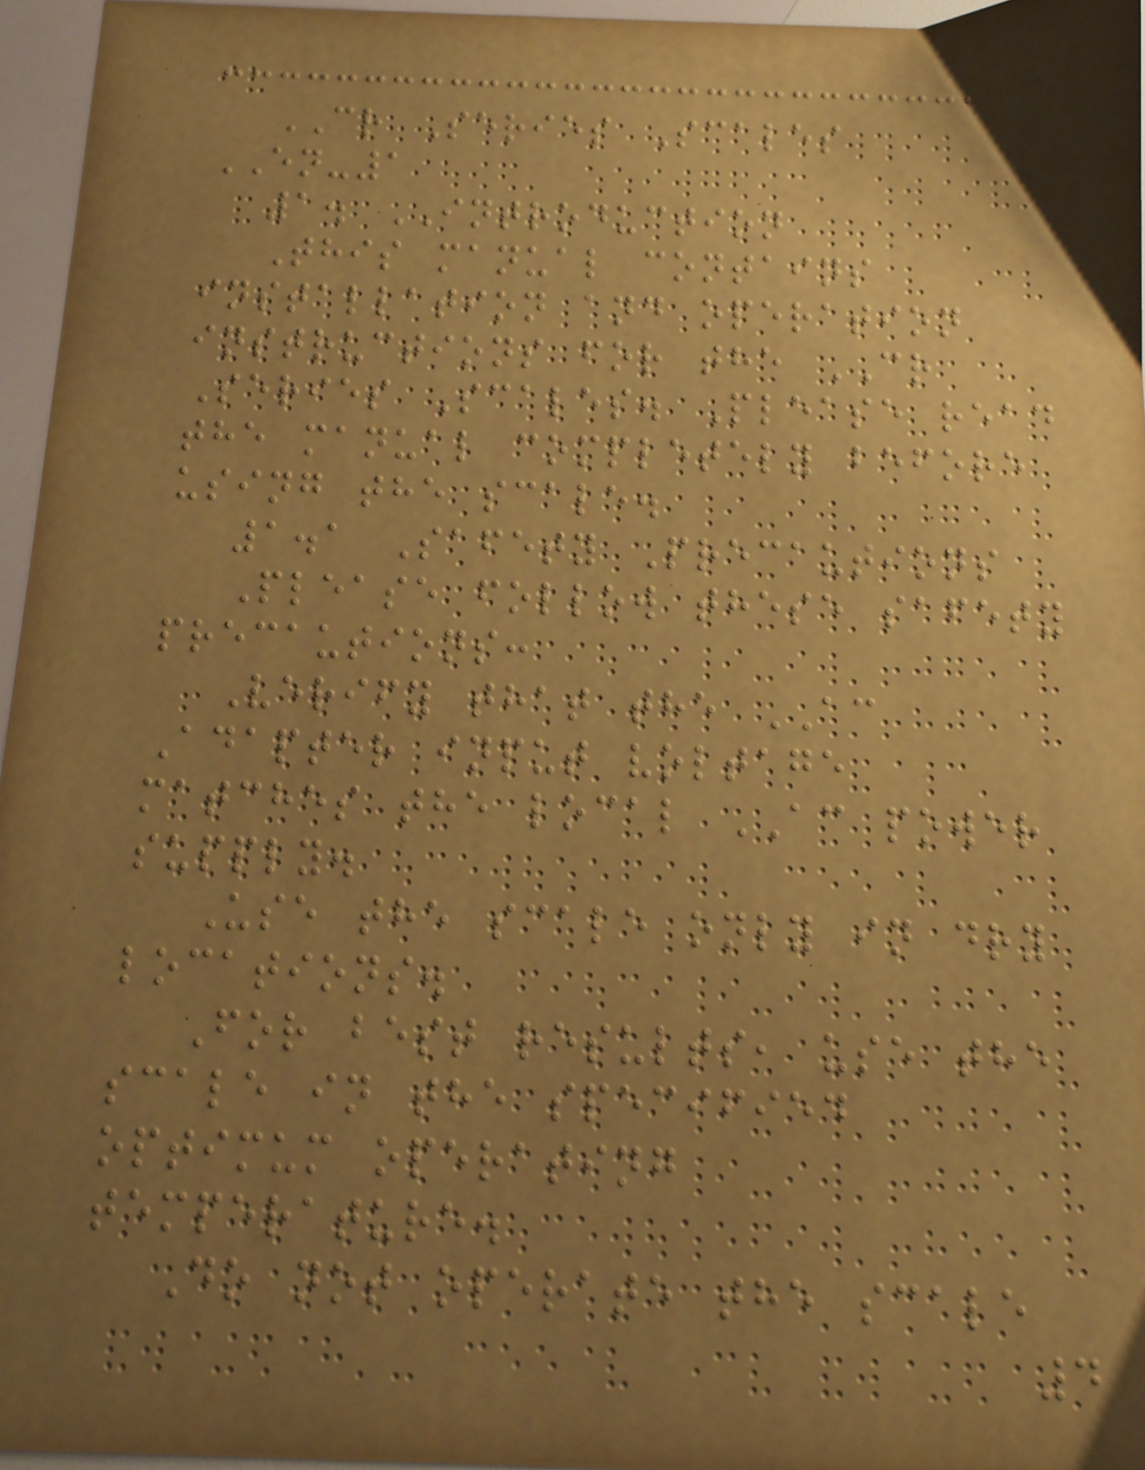CR Series Scales
EN-1
1. INTRODUCTION
This manual contains
installation and operation
instructions for the CR
Series Scales. Please read
the manual completely before
using the scale.
1.1 Safety Precautions
Please follow these safety
precautions:
Verify that the AC
Adapter input voltage
matches the local AC power
supply.
Use the scale only in dry
locations.
For best results, use the
scale in the specified
optimum operating
temperature.
Do not operate the scale
4
